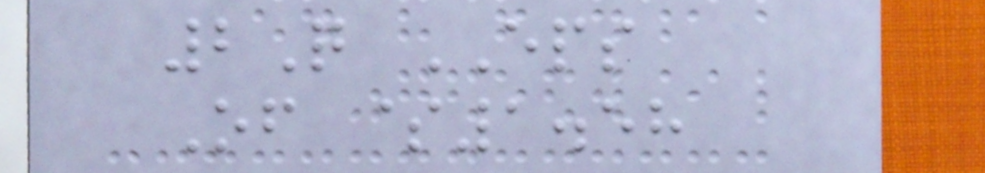2Q EPS
Of $1.58
